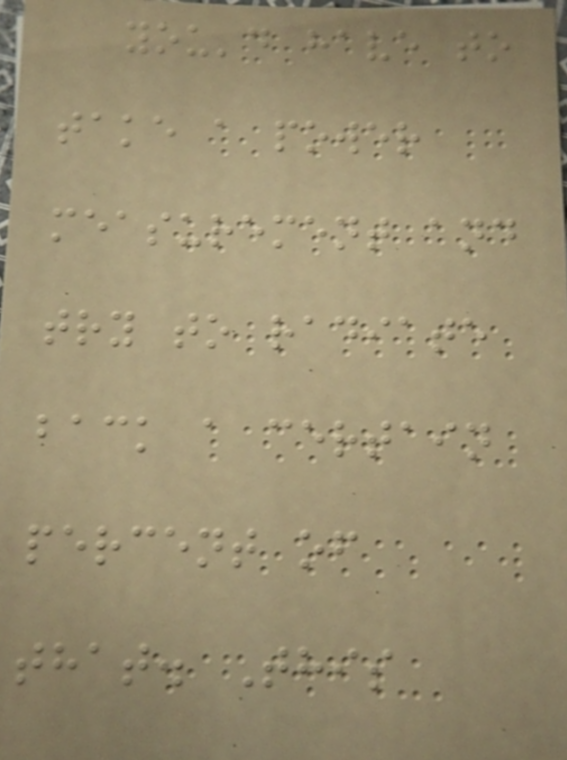you'd have to
take a power
measurement and
try to radiate
back a certain
percent of
that. This
